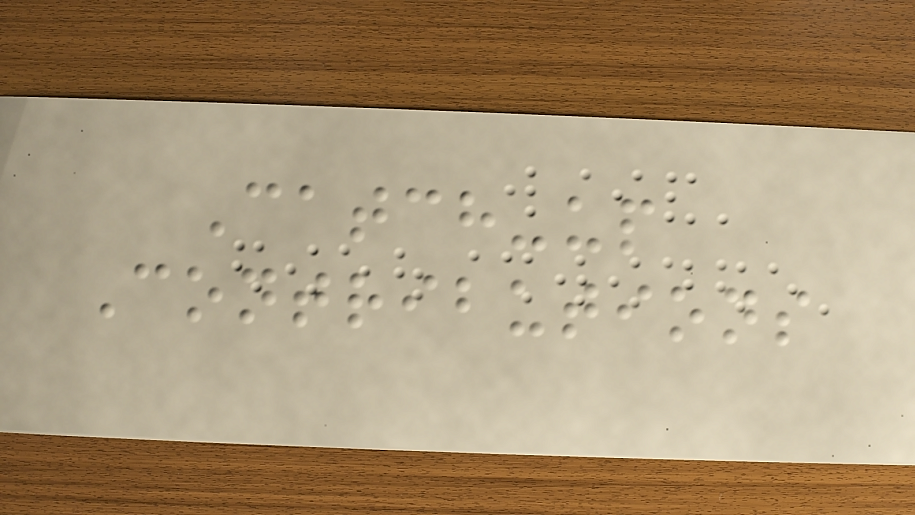Catch-up
Contributions
